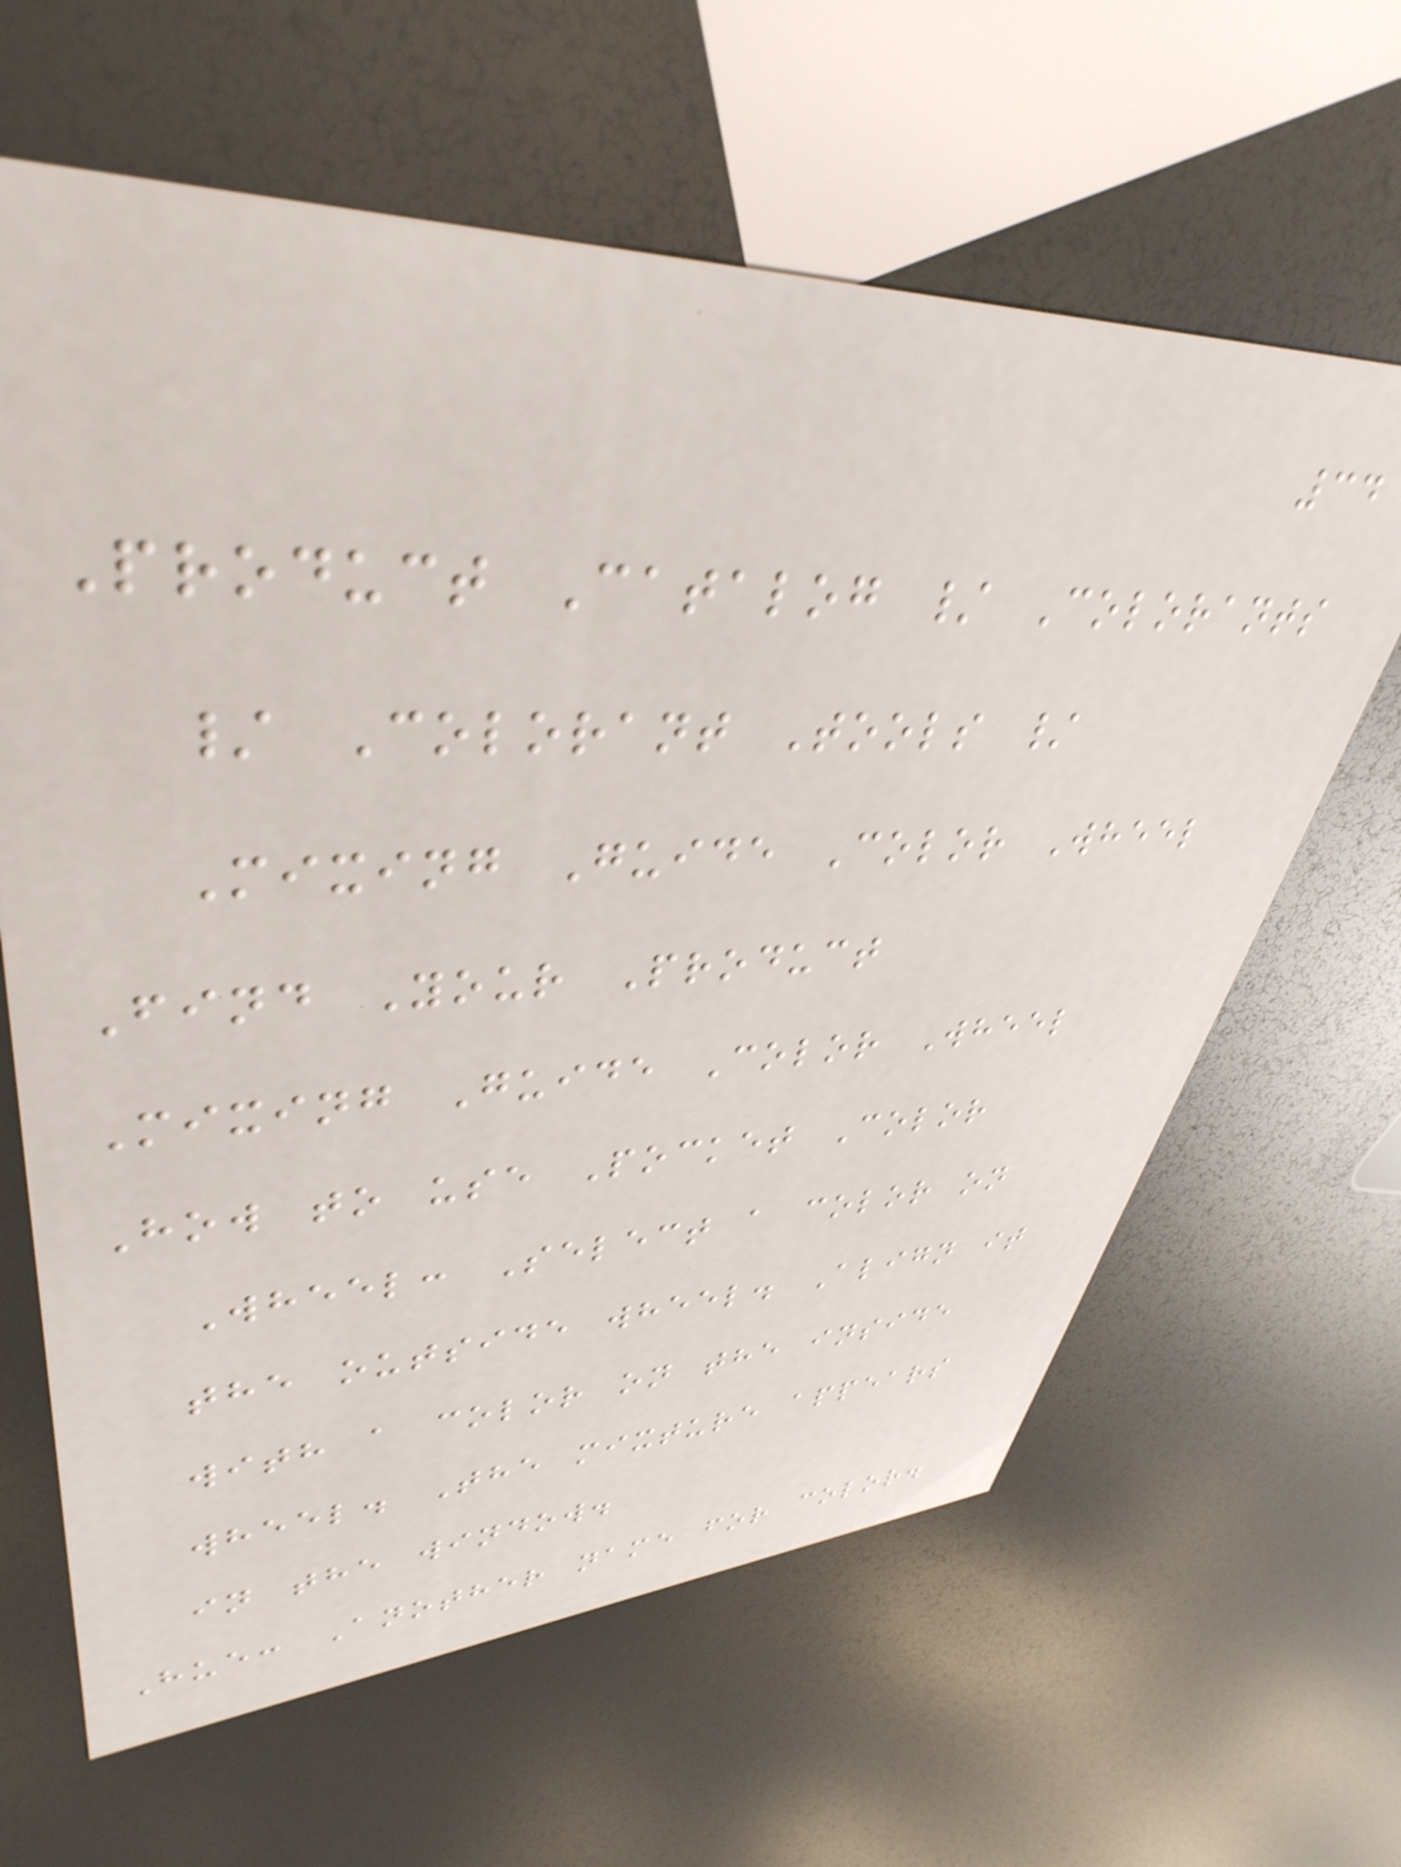34
Product Catalog / Colorants
/ Colorant Tools /
Mixing Guide Color Wheel
Find Your Product
Mixing Guide Color Wheel
How to use Pocket Color
Wheel: Select a color on
the outside wheel. Align it
with a color on the inside
wheel. The mixture appears
in the window.
Hue: Another name for color.
